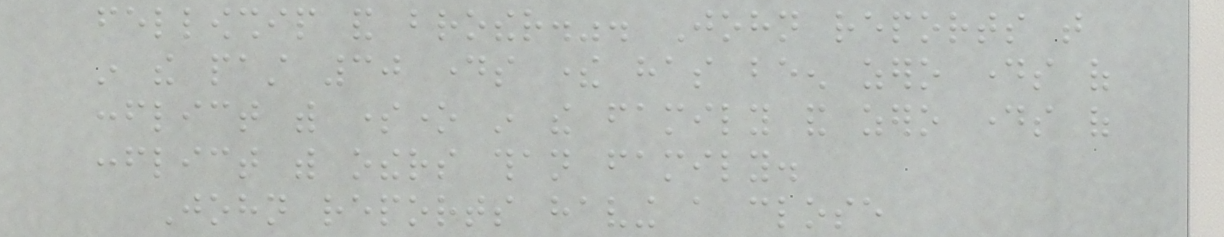fellowship and brother.". John reports that
in the past 30 days there has been zero days of
conflict with someone in the family and zero days of
conflict with others than family.
John reports having a close
